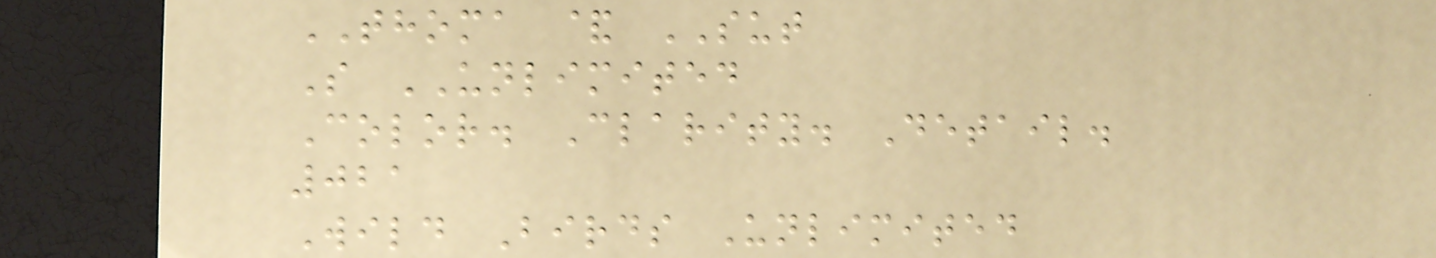THOMA & SUT
S UNLIMITED
Color. Clarity. Detail.
021
Wild Birds Unlimited
